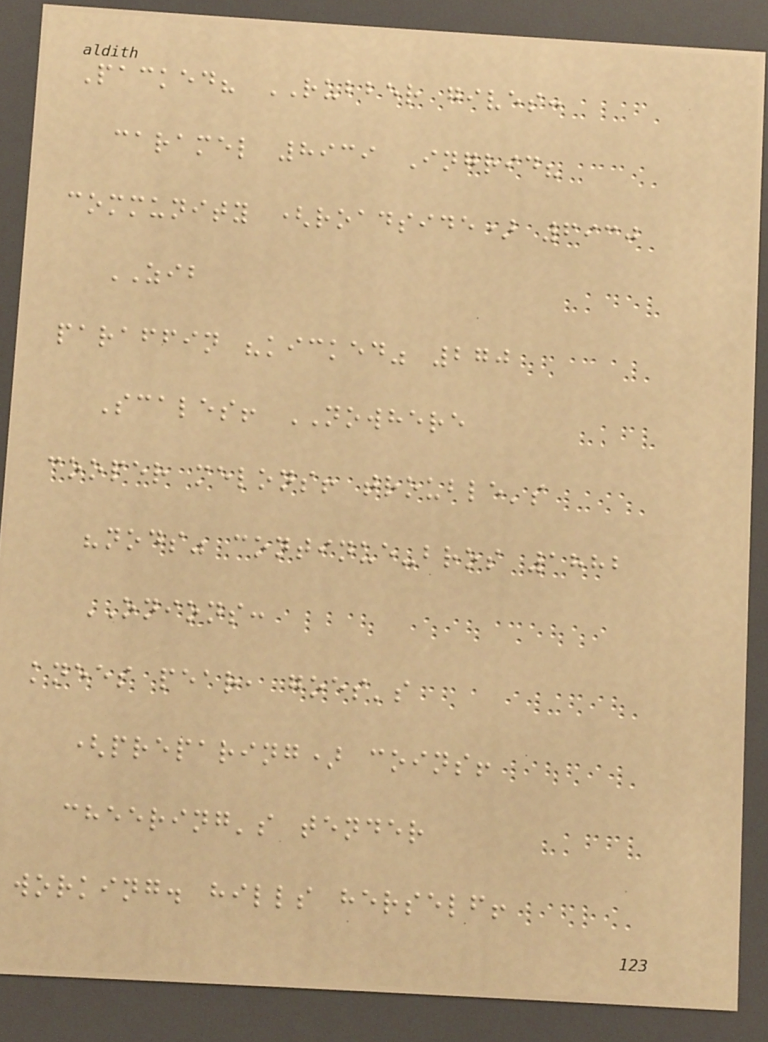Packed? RUBBER gives:
caramel 8939 Ingrid?
community (roadside) 6930
ZIB
paraffin "kicked" 270
Scales! NOWHERE
cooper melons! trouble's
"nods" continue-bros 1882
ONIONS:
knees pear, goes's
(preparing) coins!
cheering's tender
working. hills herself!
